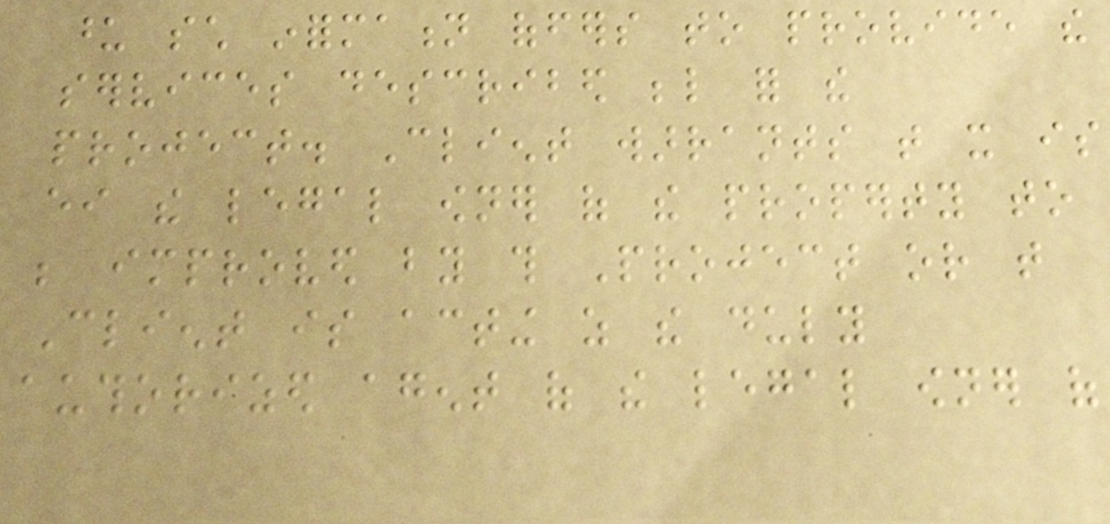upon such information offers to provide the
services described below for the
project. Client warrants that it is
either the legal owner of the property to
be improved by this Project or that
Client is acting as the duly
authorized agent of the legal owner of
